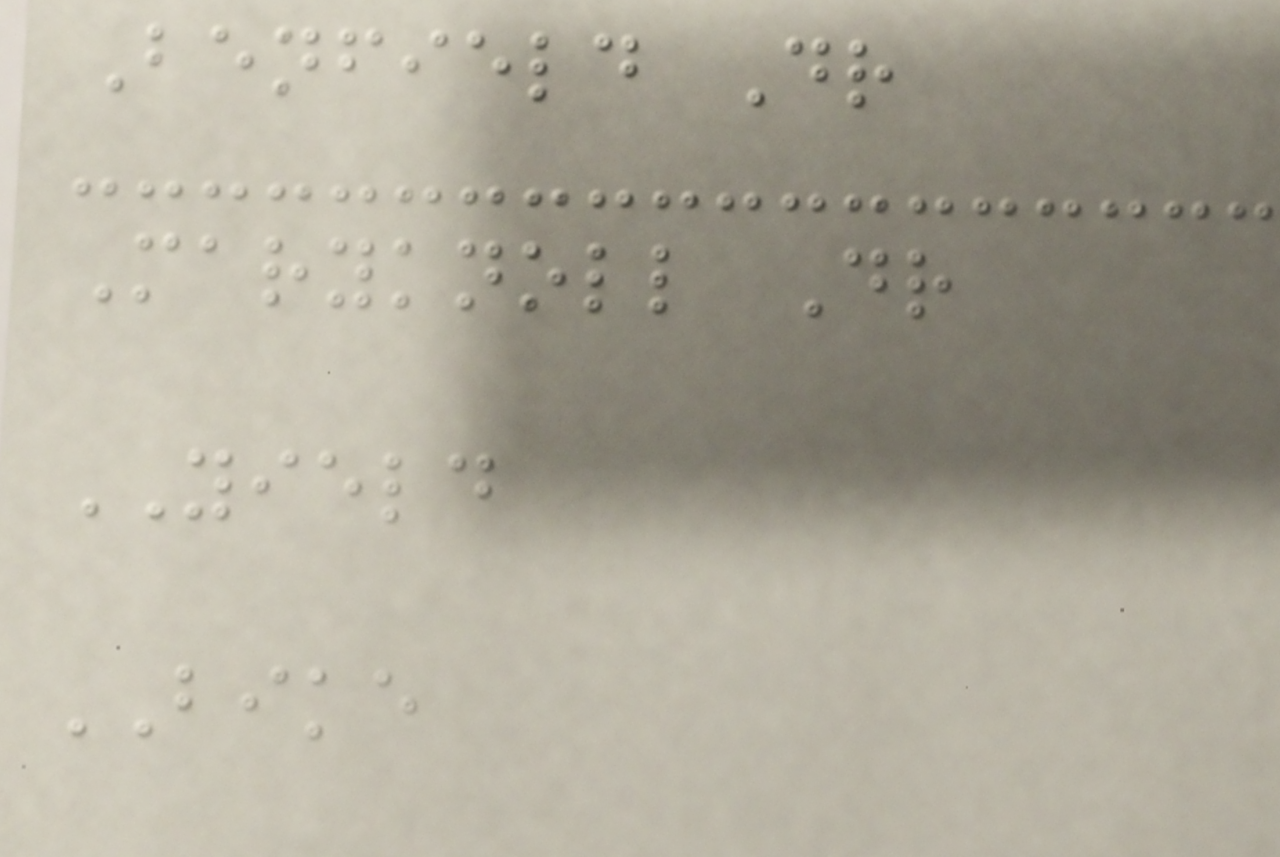Benfield Dr
Maryknoll Dr
YIELD
BIKE
